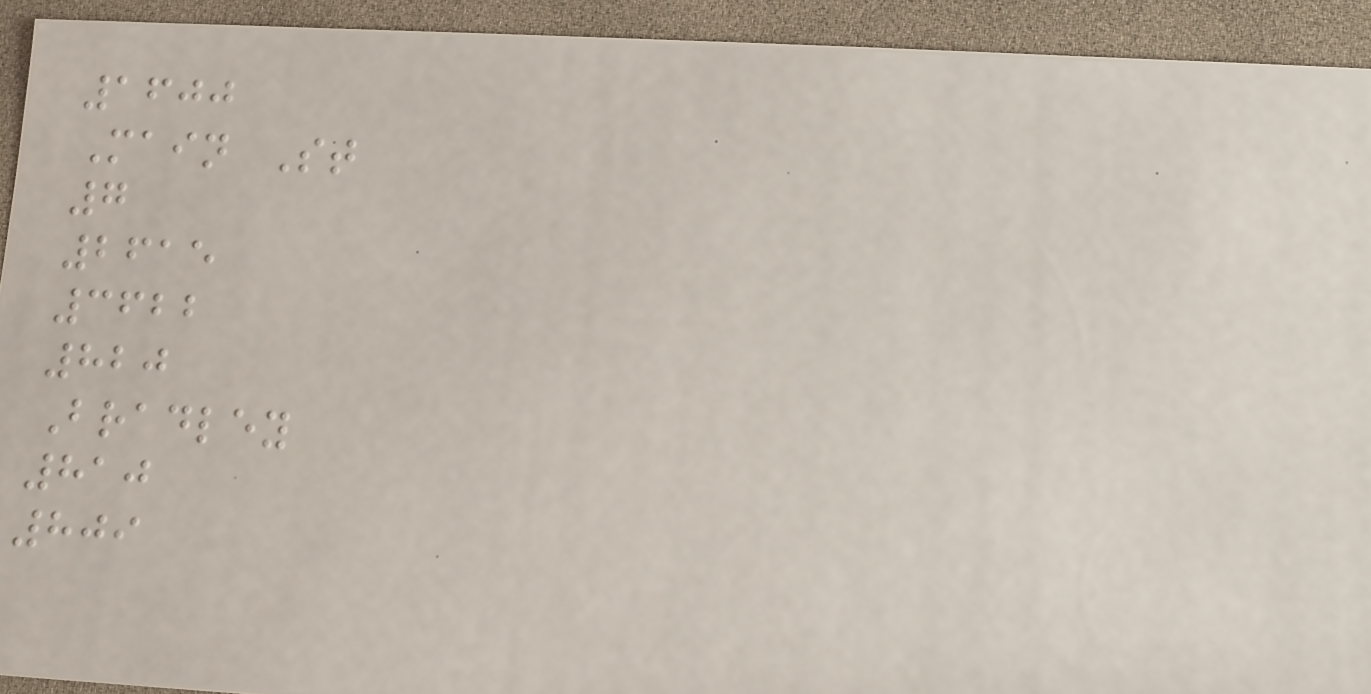1600
Main St
7
2615
3622
820
Bradley
810
809
